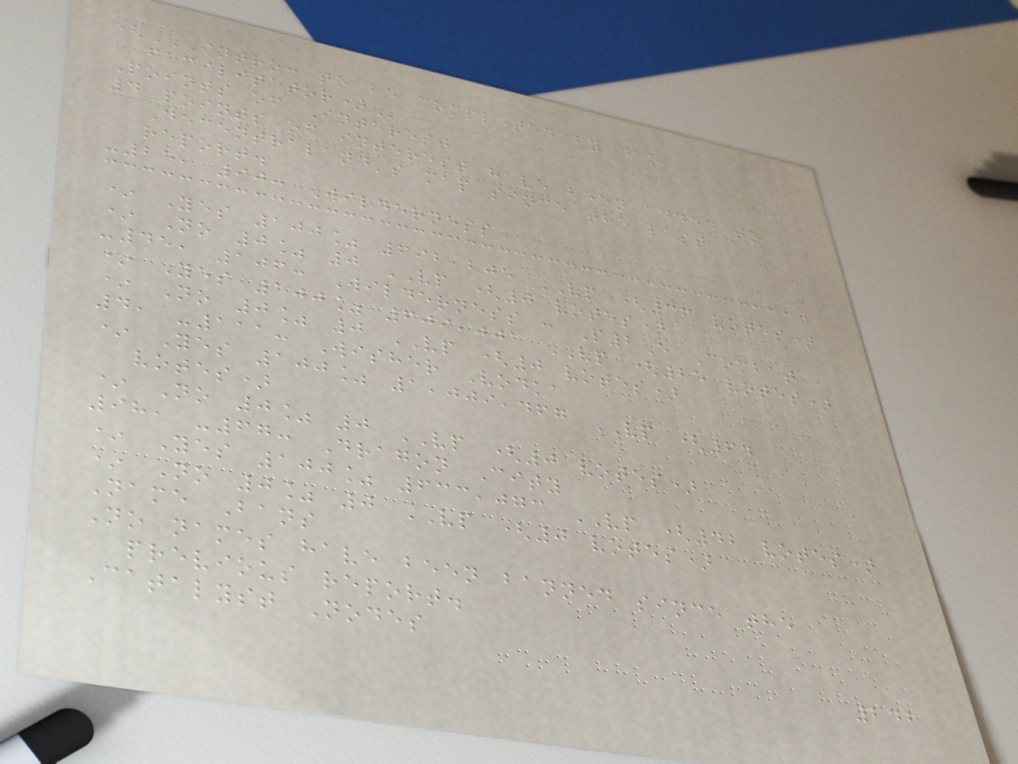(INTRO: TO BE COMPLETED BY DAO
FACILITATOR)
Points of Interest
4 points of interest have been added to
Decentraland's map since the last
report.
-25, 90: Wilderness
* Yes 100% 692,205 VP (36 votes)
* No 0% 0 VP (0 votes)
-45, 106: Wilderness : P2E Combat
* Yes 100% 609,001 VP (25 votes)
* No 0% 0 VP (0 votes)
4, -111: Wisher Vodka
* Yes 100% 1,009,467 VP (64
votes)
* No 0% 0 VP (0 votes)
98, -67: Dragon City
* Yes 100% 633,073 VP (42 votes)
* No 0% 0 VP (0 votes)
Name Bans
No names have been banned since the
previous report.
Catalyst Nodes
242
